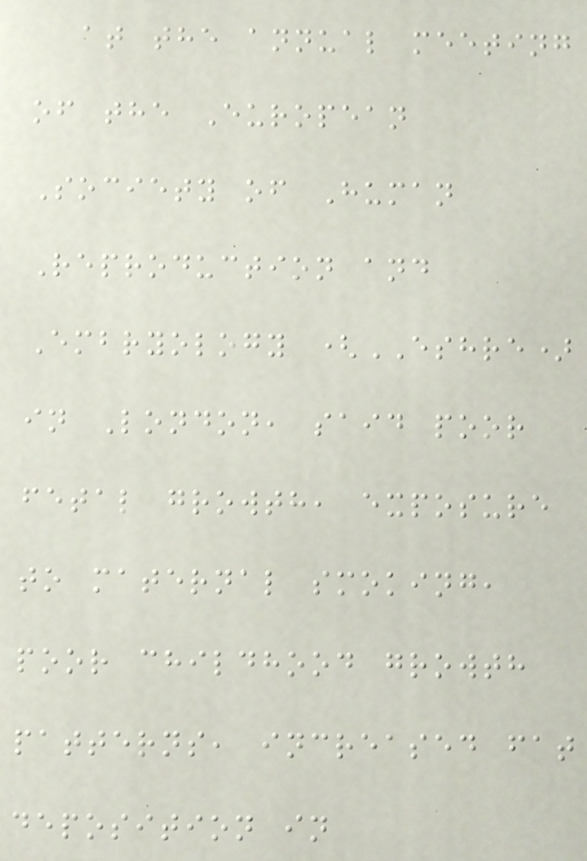at the annual meeting
of the European
Society of Human
Reproduction and
Embryology (ESHRE)
in London, said poor
fetal growth, exposure
to maternal smoking,
poor childhood growth
patterns, increased fat
deposition in
